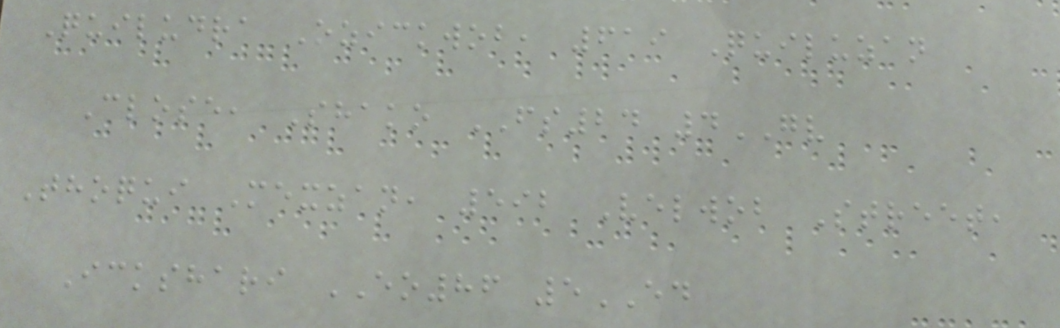Quiludra Ozickwob, 619 Quiluzan
Close, Shako FS24 4GV
Thoqui Mexzan, 592 Velwob Street,
Ickshari EO86 5ED
